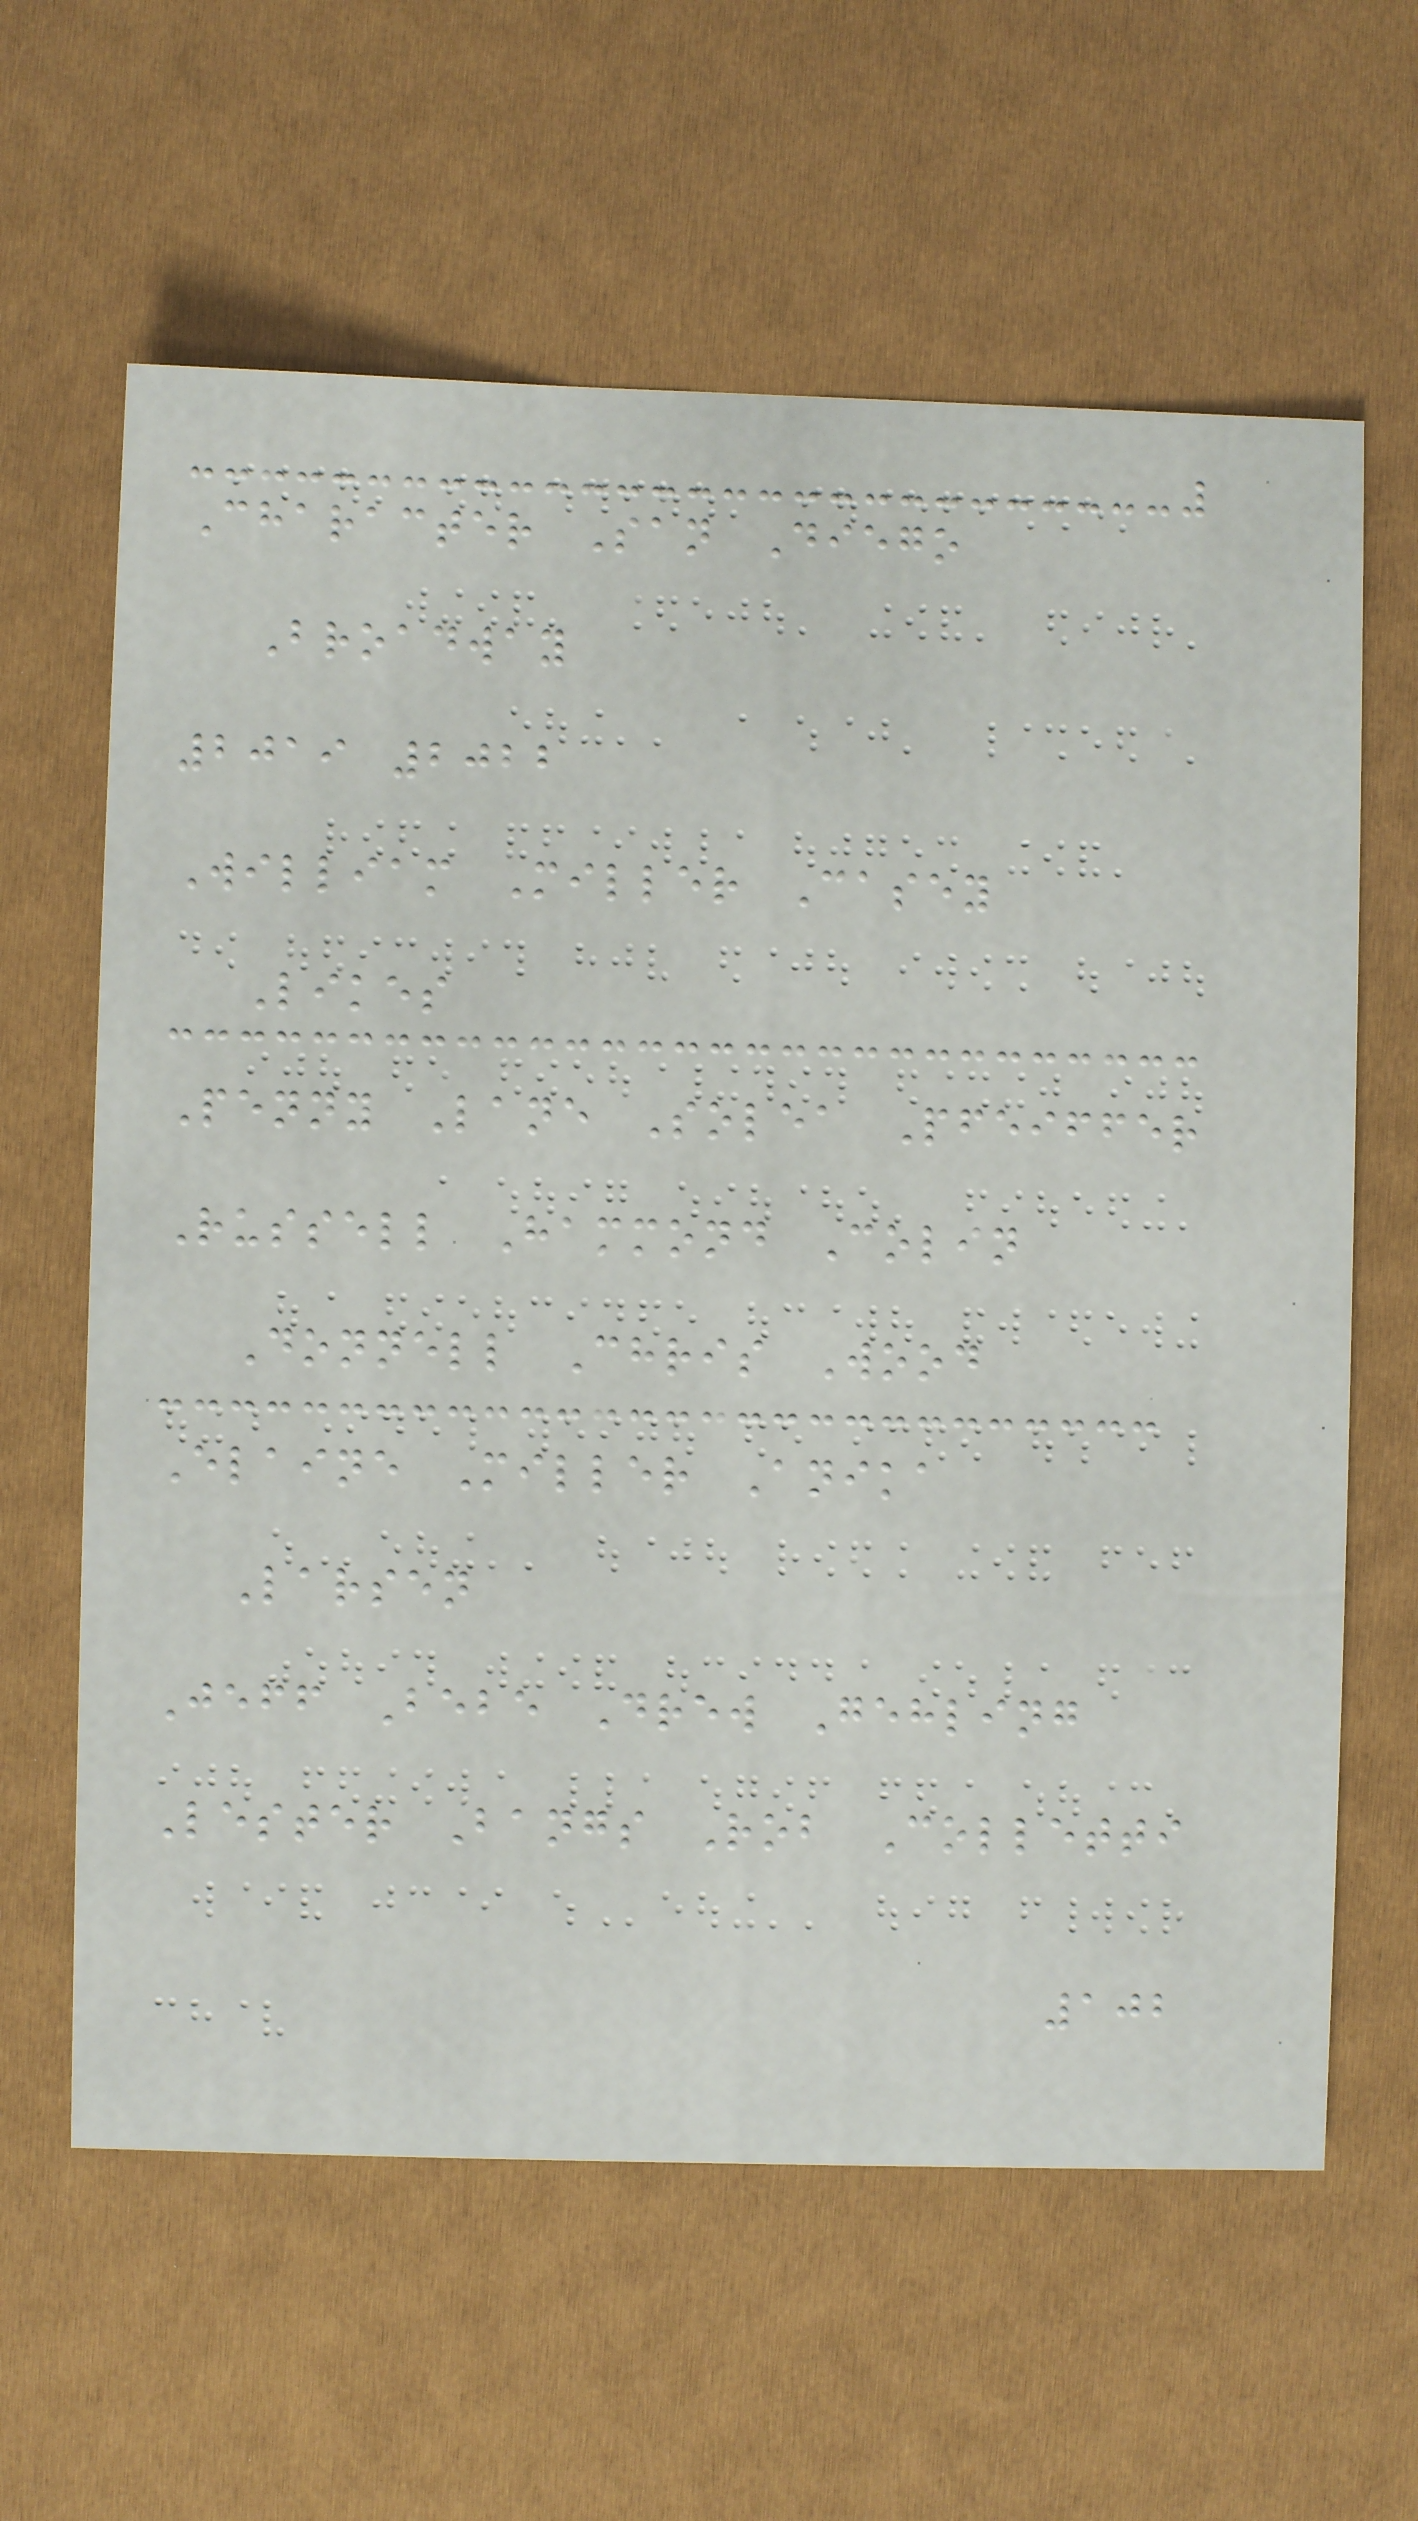Character San Diego
Broadway
2019 2022
William Miller Casey
Likes
Penny Lane Solea Pfeiffer
Russell Hammond Colin
Donnell Chris Wood
Elaine Miller Anika
Larsen
Jeff Bebe Drew Gehling
Lester Bangs Rob Colletti
102
